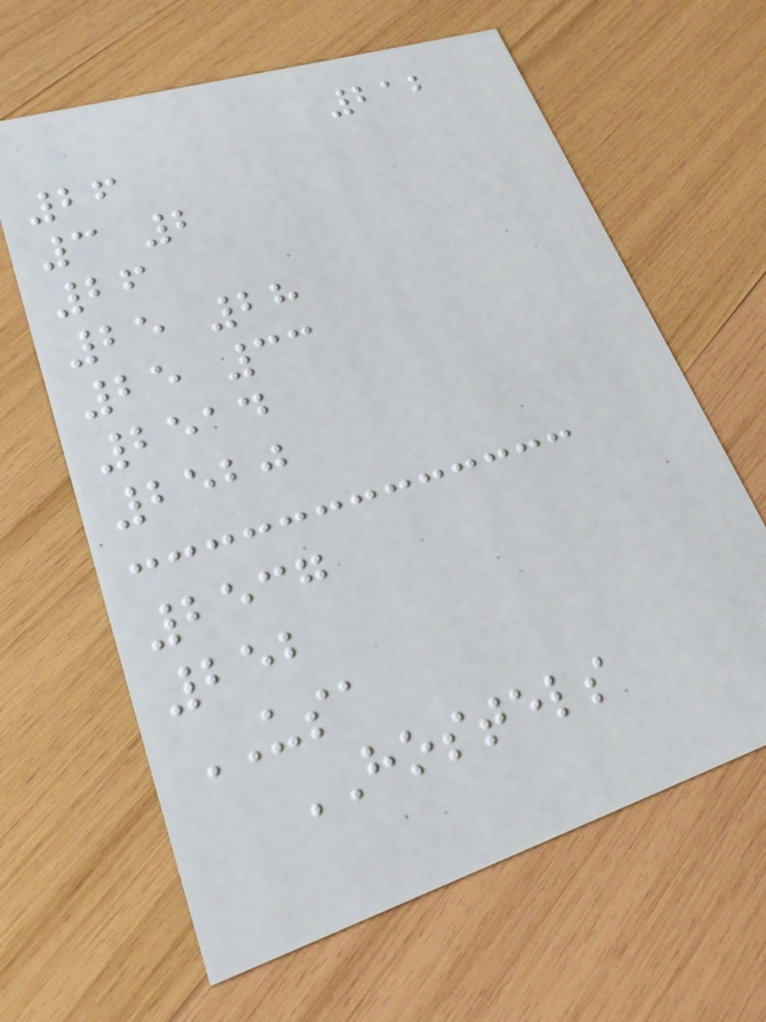212
26
3 2
26
25 28
25 33
2514
2520
2537
252
USA
HOSTELS
